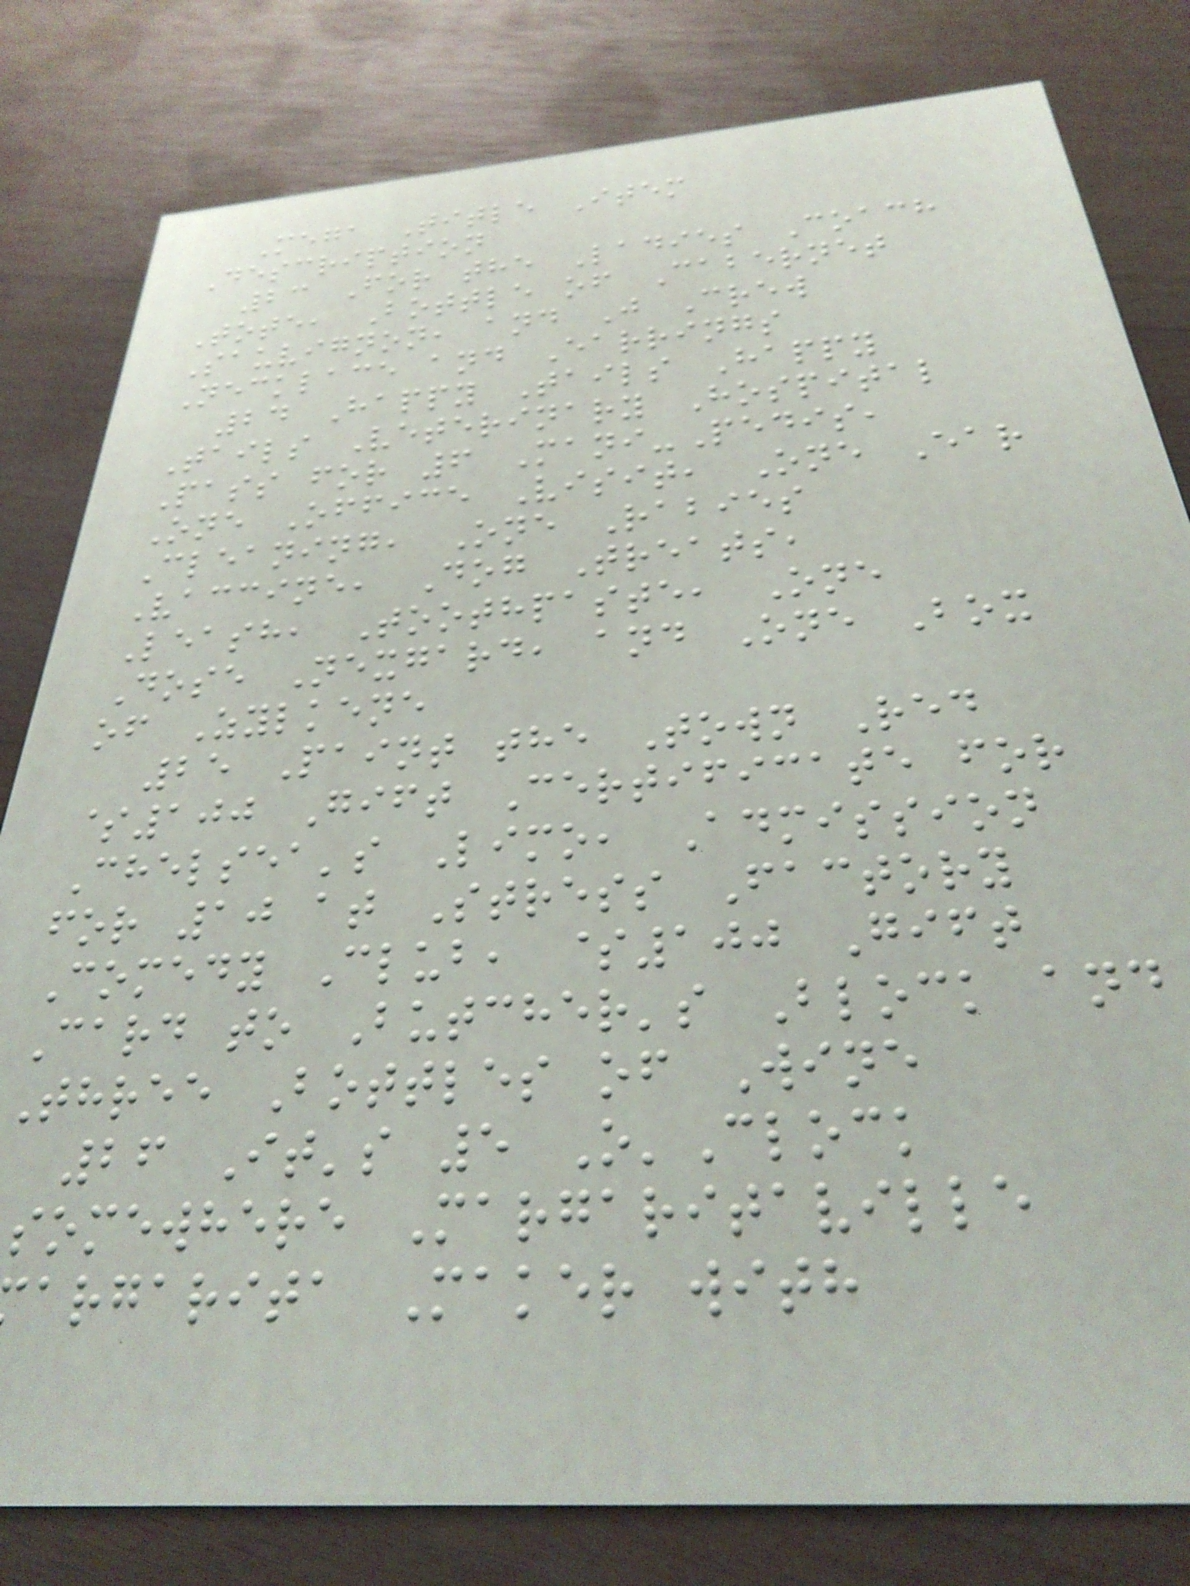Mega Title Item
Description
23 For the Ladies Coach
Tote, Bottle of Cabernet
Sauvignon, and J Crew
Necklace and Earrings
24 Happy Tails Happy
Tails Veterinary Hospital
Pass for 6 Mani-Pedis,
One Office Visit, One Ear
Cleaning, One Rabies
Vaccine, Dog Treats,
Leash, Toothpaste, One
Dose Nexgard, and One Box
of Zylkene
25 Paint the Town Red
$100 Gift Certificate for
Chelsea's Limo, Admission
for 10 at Stress Factory
Comedy Club, $100 Gift
Card to Butcher's Block and
Three Bottles of Wine
26 It's 5 O'Clock
somewhere Margaritaville
argarita Maker with
